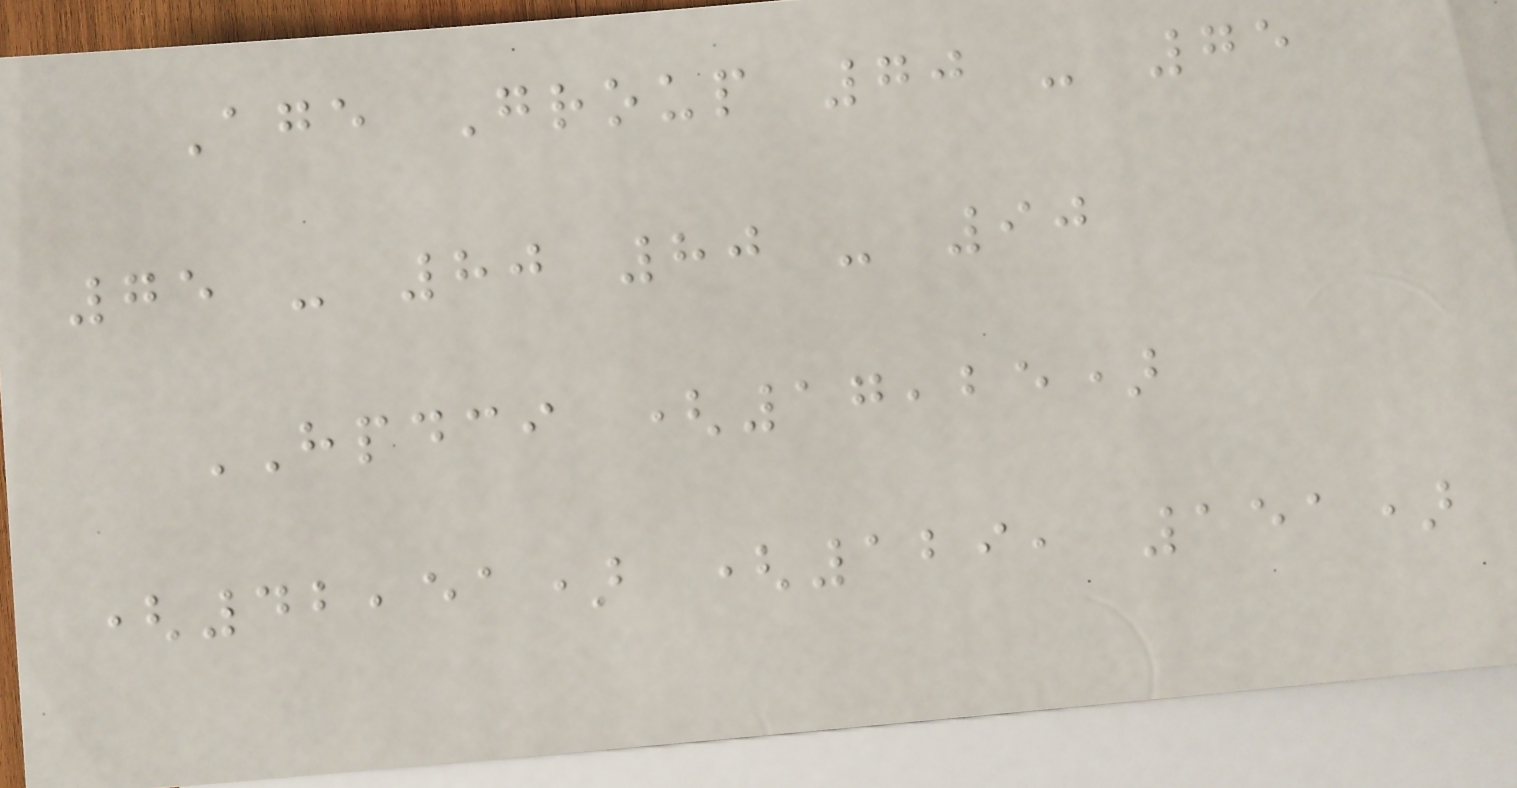Age Group 70 - 75
75 - 80 80 - 90
HPDCI (17,25)
(42,51) (129, 151)
